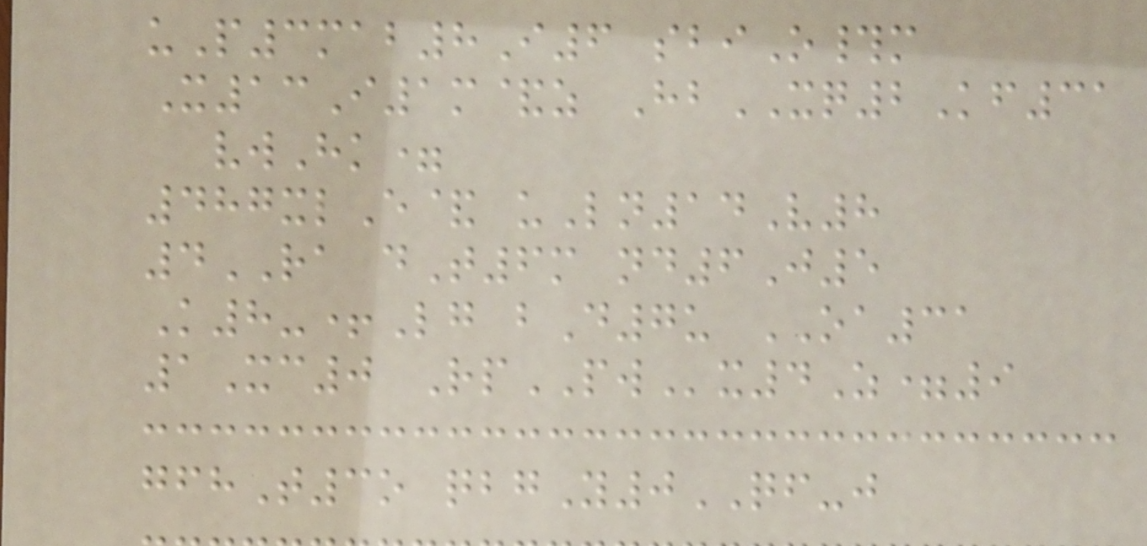uP3mab8I6 sbiO#m
X13I1m&z HbXQ2Kf31
vwHk=
487xlE& uLn14V8
4RA dT6m nd6J5
K8-+Lg bD7u OA31
1Xc0 RpPWx4Z=9
gfhT3o qbgY0QF-j
